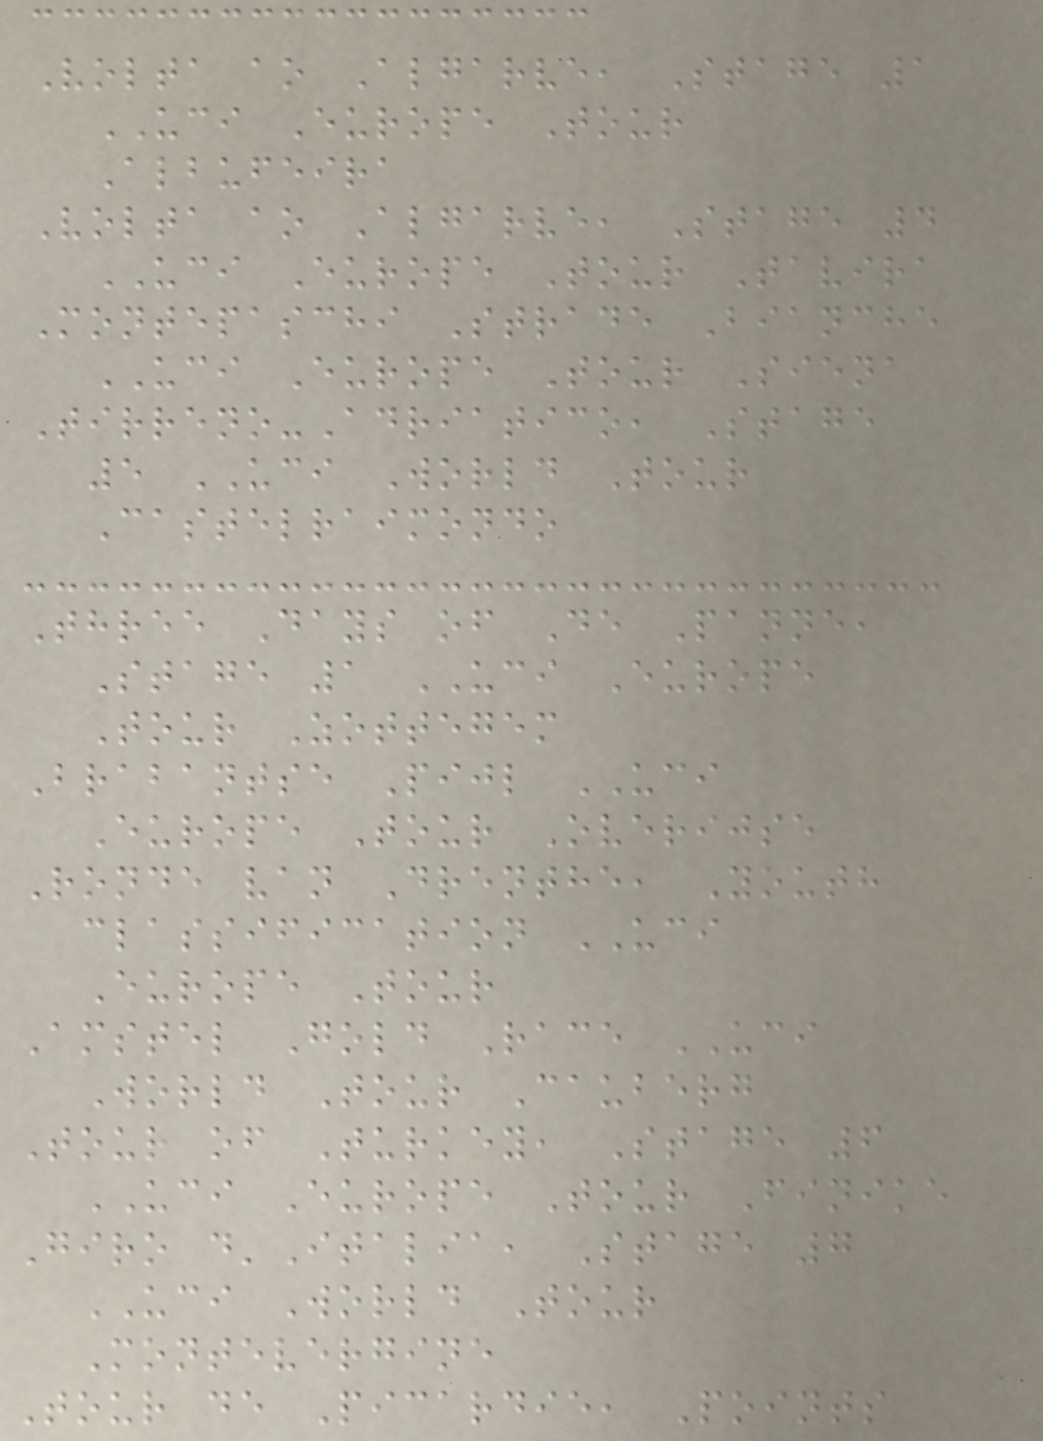Volta ao Algarve, Stage 1
UCI Europe Tour
Albufeira
Volta ao Algarve, Stage 4
UCI Europe Tour Tavira
Montepaschi Strade Bianche
UCI Europe Tour Siena
Tirreno-Adriatico, Stage
5 UCI World Tour
Castelraimondo
Three Days of De Panne,
Stage 1 UCI Europe
Tour Zottegem
Brabantse Pijl UCI
Europe Tour Overijse
Ronde van Drenthe, Youth
classification UCI
Europe Tour
Amstel Gold Race UCI
World Tour Cauberg
Tour of Turkey, Stage 6
UCI Europe Tour Finike
Giro d'Italia, Stage 7
UCI World Tour
Montevergine
Tour de Picardie, Points
